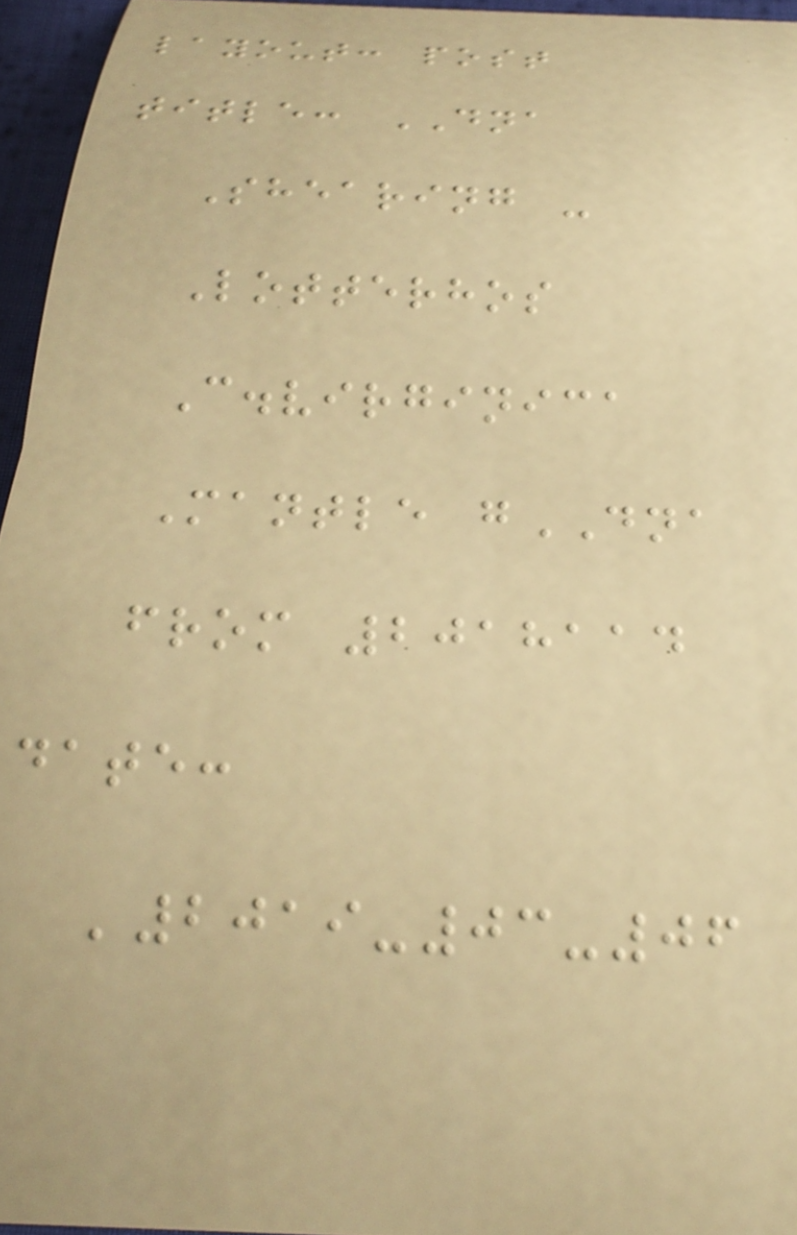layout: post
title: DNA
Shearing -
Lotterhos
C.virginica
Mantle gDNA
from 2018114
date:
'2019-03-06
